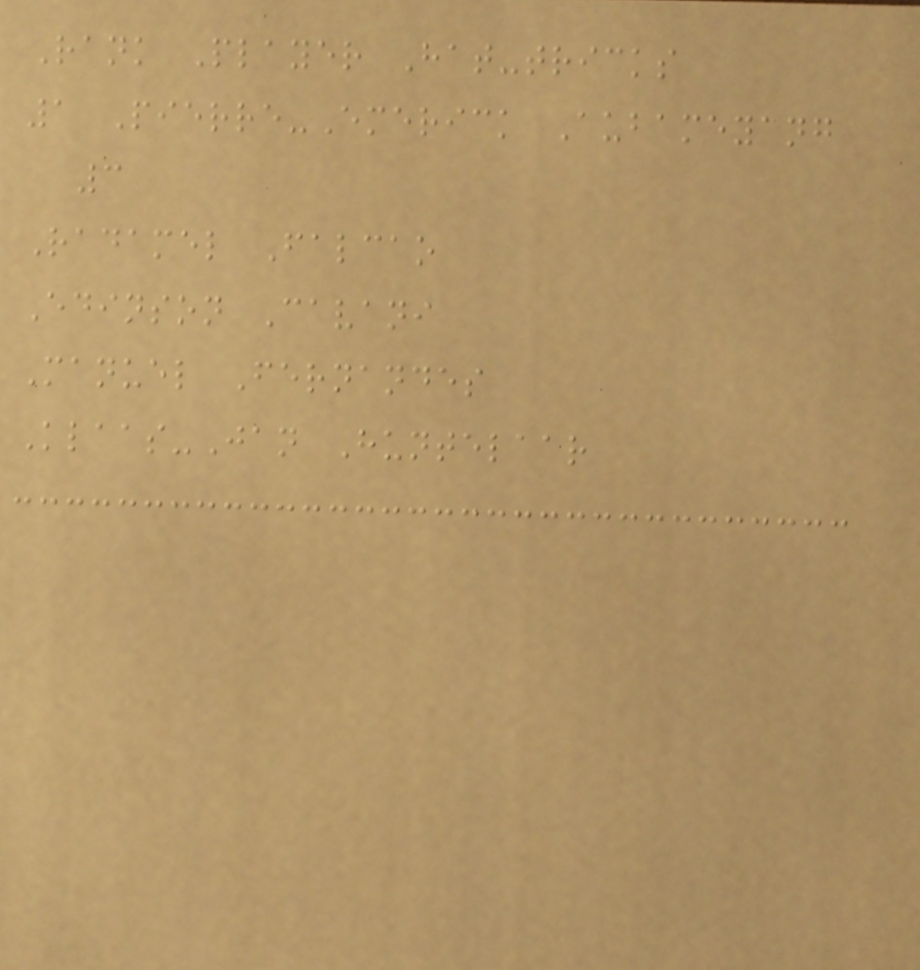Rank Player Hat-tricks
1 Pierre-Emerick Aubameyang
3
Radamel Falcao
Edinson Cavani
Manuel Fernandes
Klaas-Jan Huntelaar
